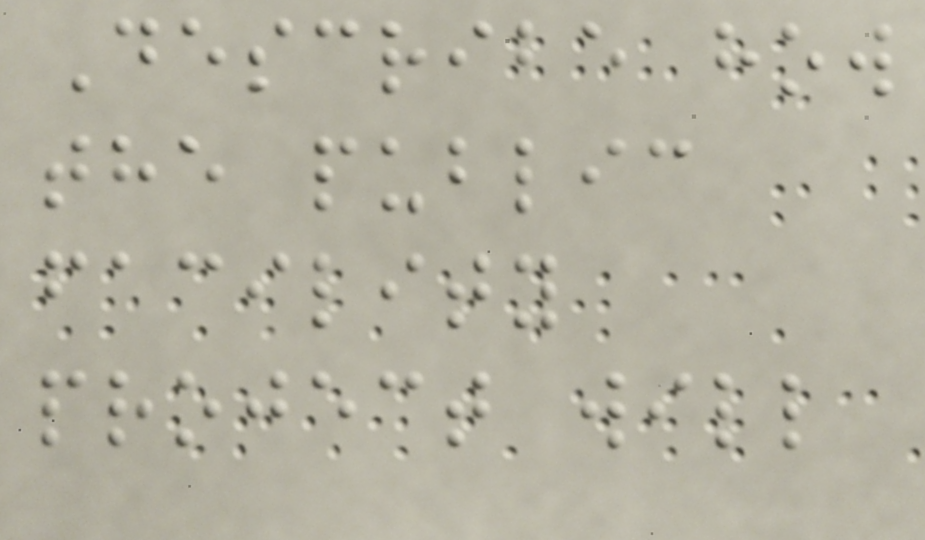Describe how
the public
facility
project will
